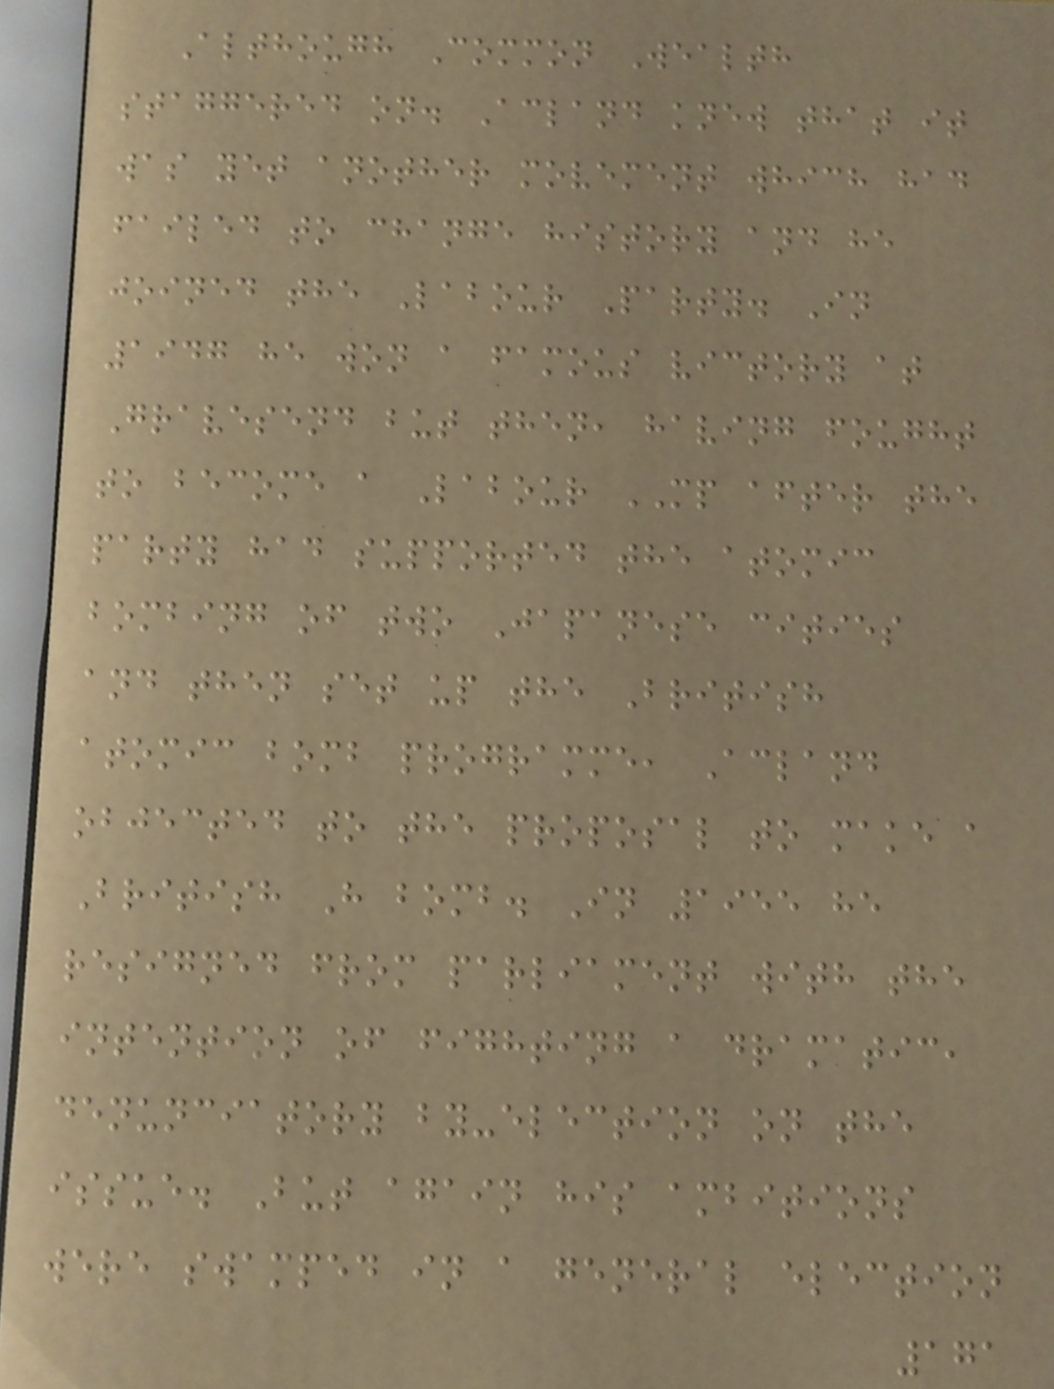Although Common Wealth
staggered on. Acland knew that it
was yet another movement which had
failed to change history and he
joined the Labour Party. In
1947 he won a famous victory at
Gravesend but then, having fought
to become a Labour MP after the
party had supported the atomic
bombing of two Japanese cities
and then set up the British
atomic bomb programme, Acland
objected to the proposal to make a
British H bomb. In 1955 he
resigned from parliament with the
intention of fighting a dramatic,
denunciatory by-election on the
issue. But again his ambitions
were swamped in a general election
171
